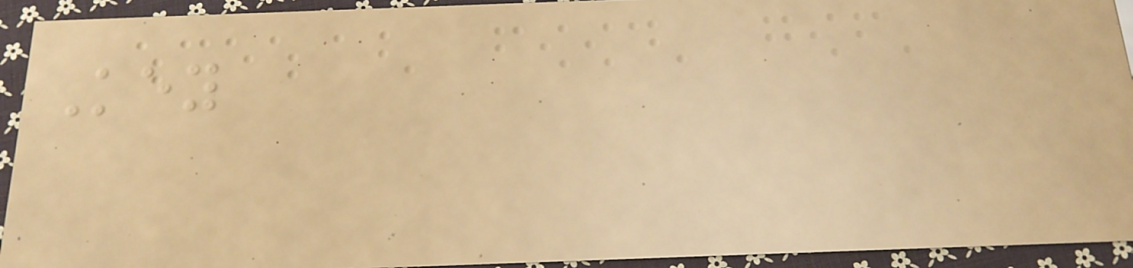Key
